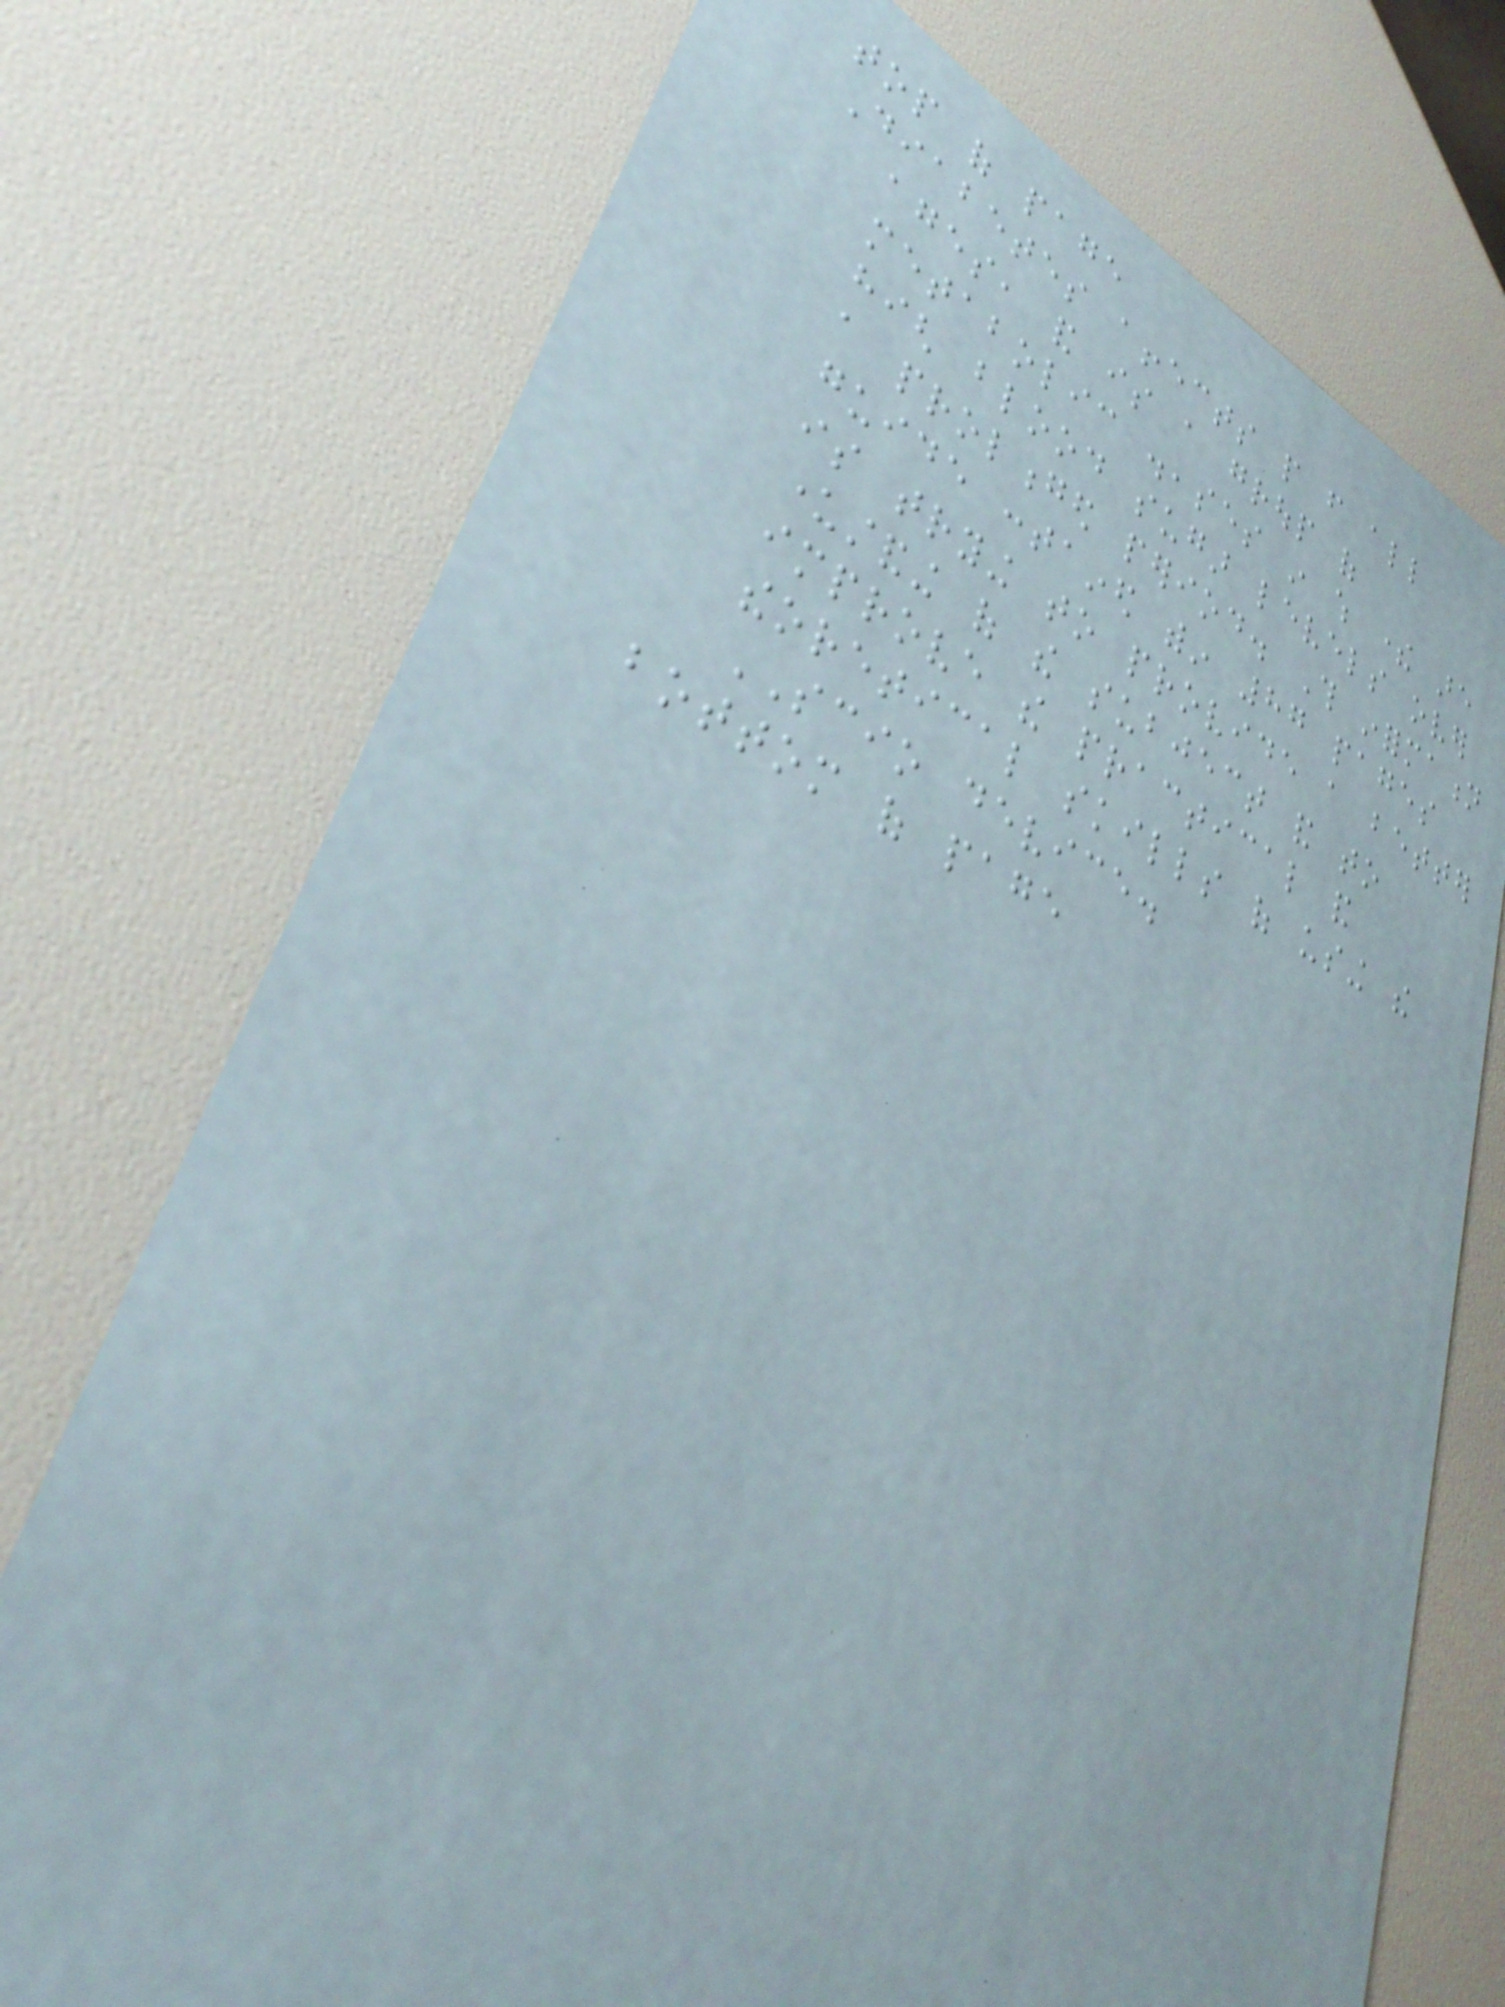top of page
Diabetes affects people from all
ages, and is a group of
metabolic diseases in which there are
high blood sugar levels over
a prolonged period. This information
guide contained within 87 pages
is trying to provide a better
understanding of the subject and to
improve the practical and
theoretical skills of using the
SCIO device.
bottom of page
